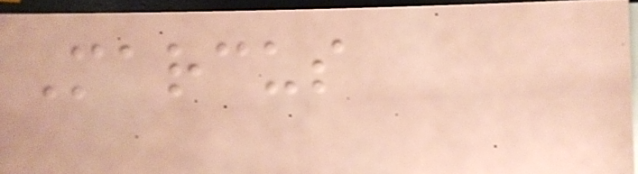Marcus
